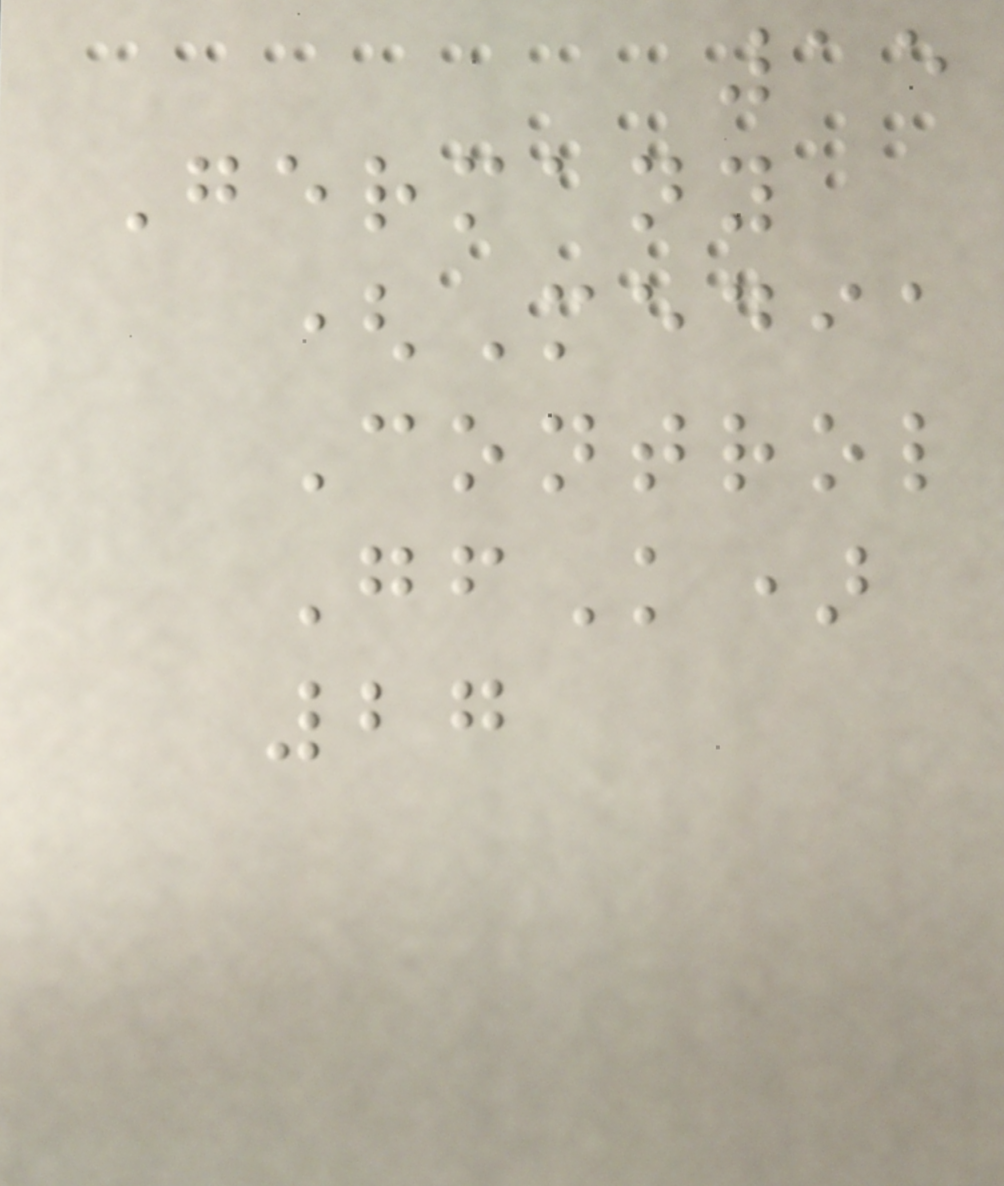15
Germany
(Media
Control
GfK)
27
